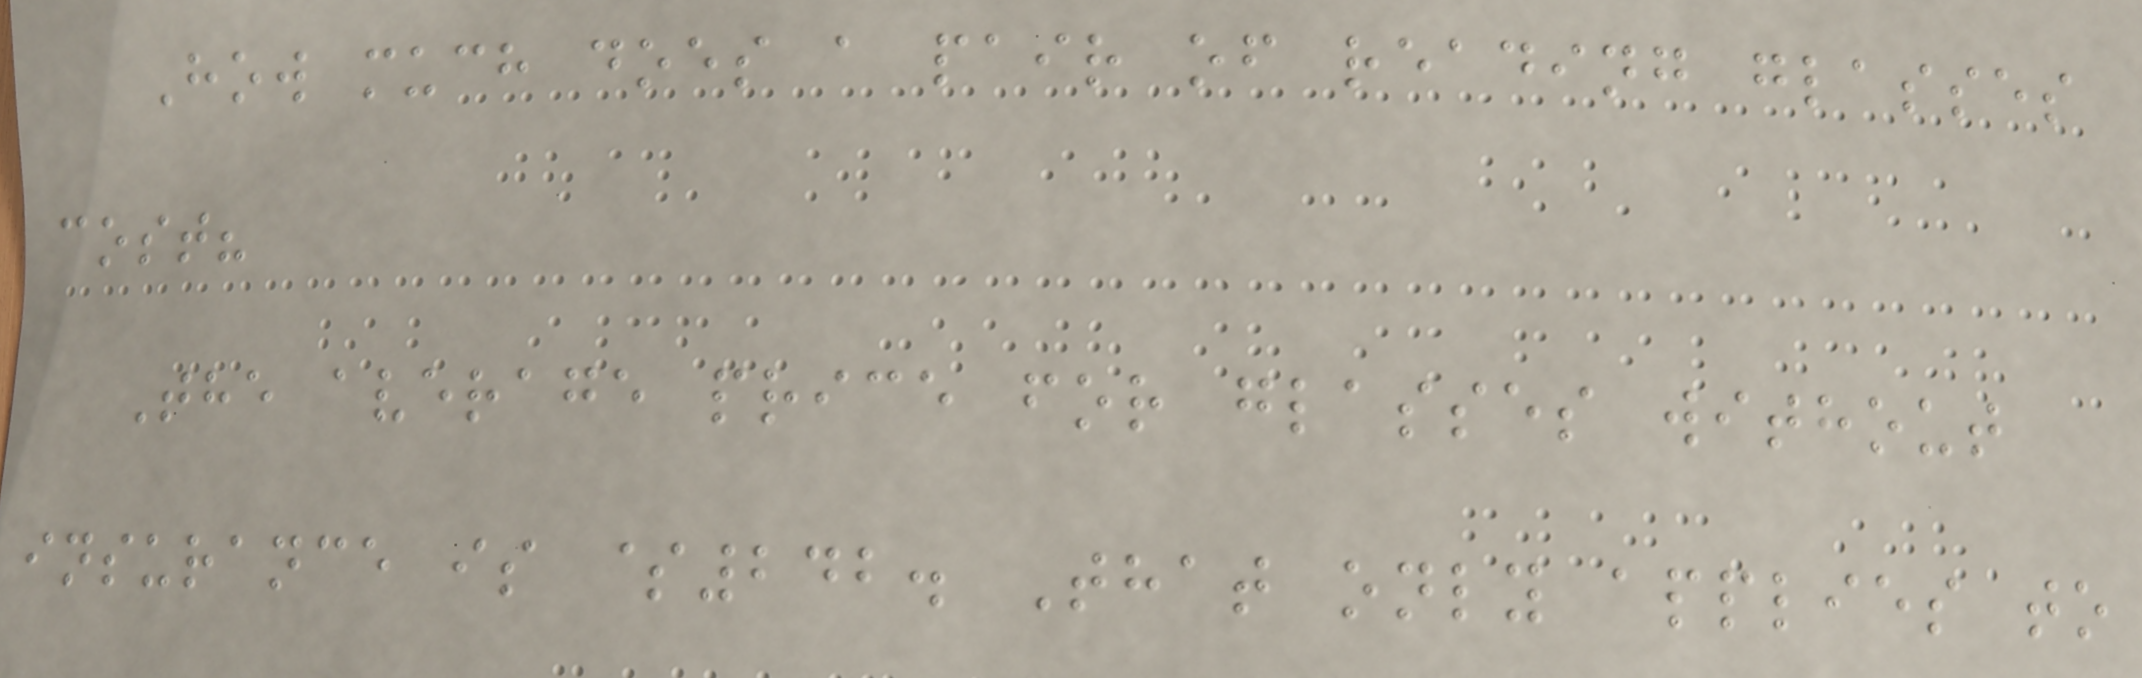How much does a pair of reading glasses
cost?
The average price for glasses without
insurance is $242. That only applies to
